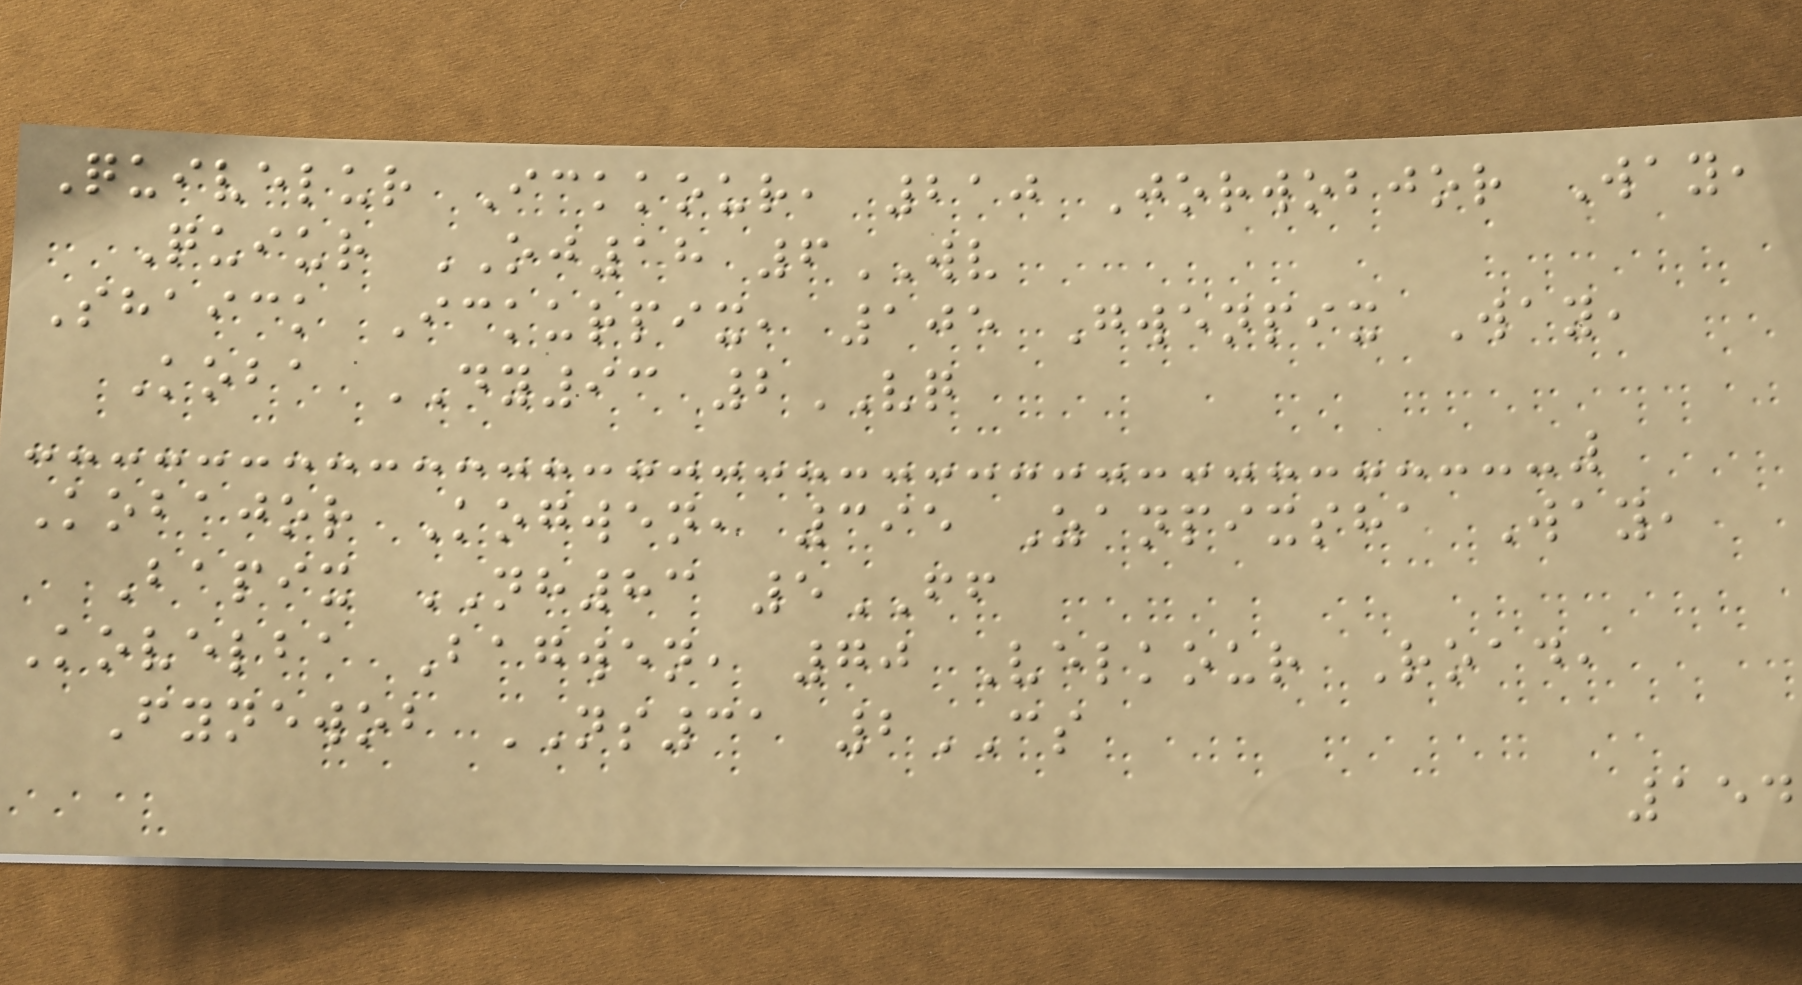Quivelur Ickkour, 210 Jorwobjor Way,
Quiur OJ18 6WV
Shaick Ickurpix, 105 Gwenpix Way,
Koba DY93 2VQ
Kobajor Kogwen, 395 Zanpixsha Way,
Bapix NH83 5FF
Kovelba Bagwen, 70 Velkour Road,
Fynewob NS31 2CS
154
